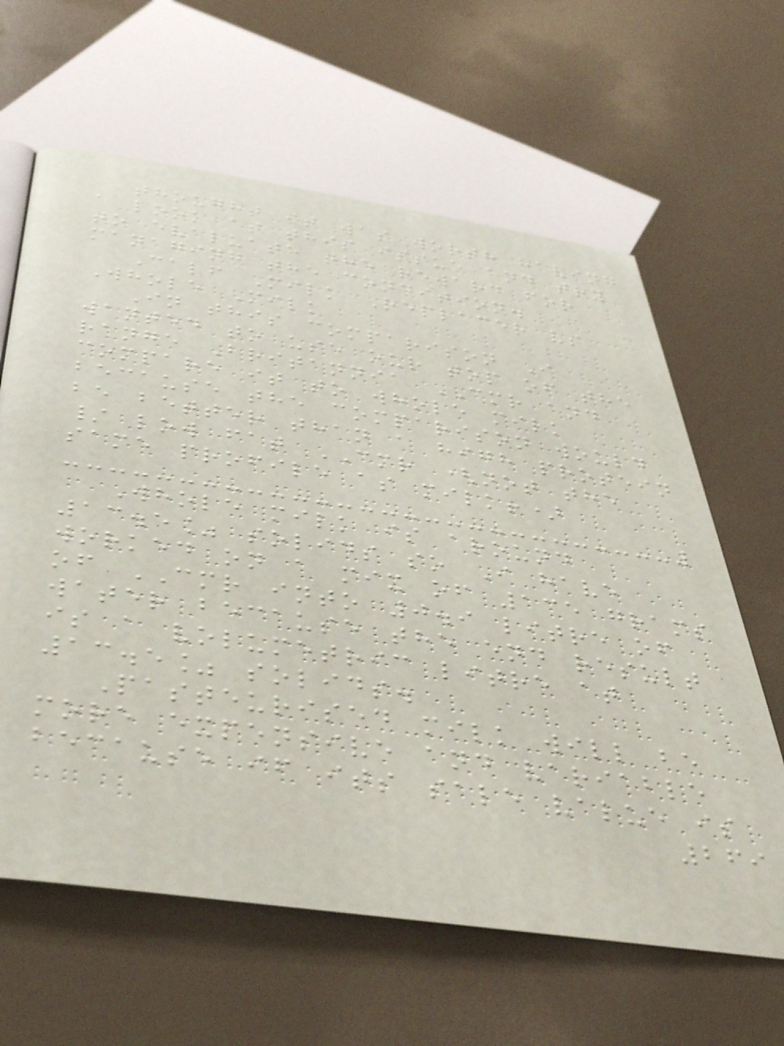thought it was worth having
a look at this issue and try
to evaluate the reward for
managing the condition.
Calf Milk Replacer vs
Whole Milk
In this comparison I
wanted to use our top of the
range Britannia CMR and
compare it to whole milk
because the comparison would
be better than a high protein
/ low fat CMR (not the
same profile as milk!)
Whole milk is around
13.5% solids so I have
worked on a mix of 135 grams
of CMR into 0.9 litre of
water because the end result
is a volumetric litre at
13.5% solids.
Pasteurised milk will be
more expensive and variable
because if its sale value is
269
